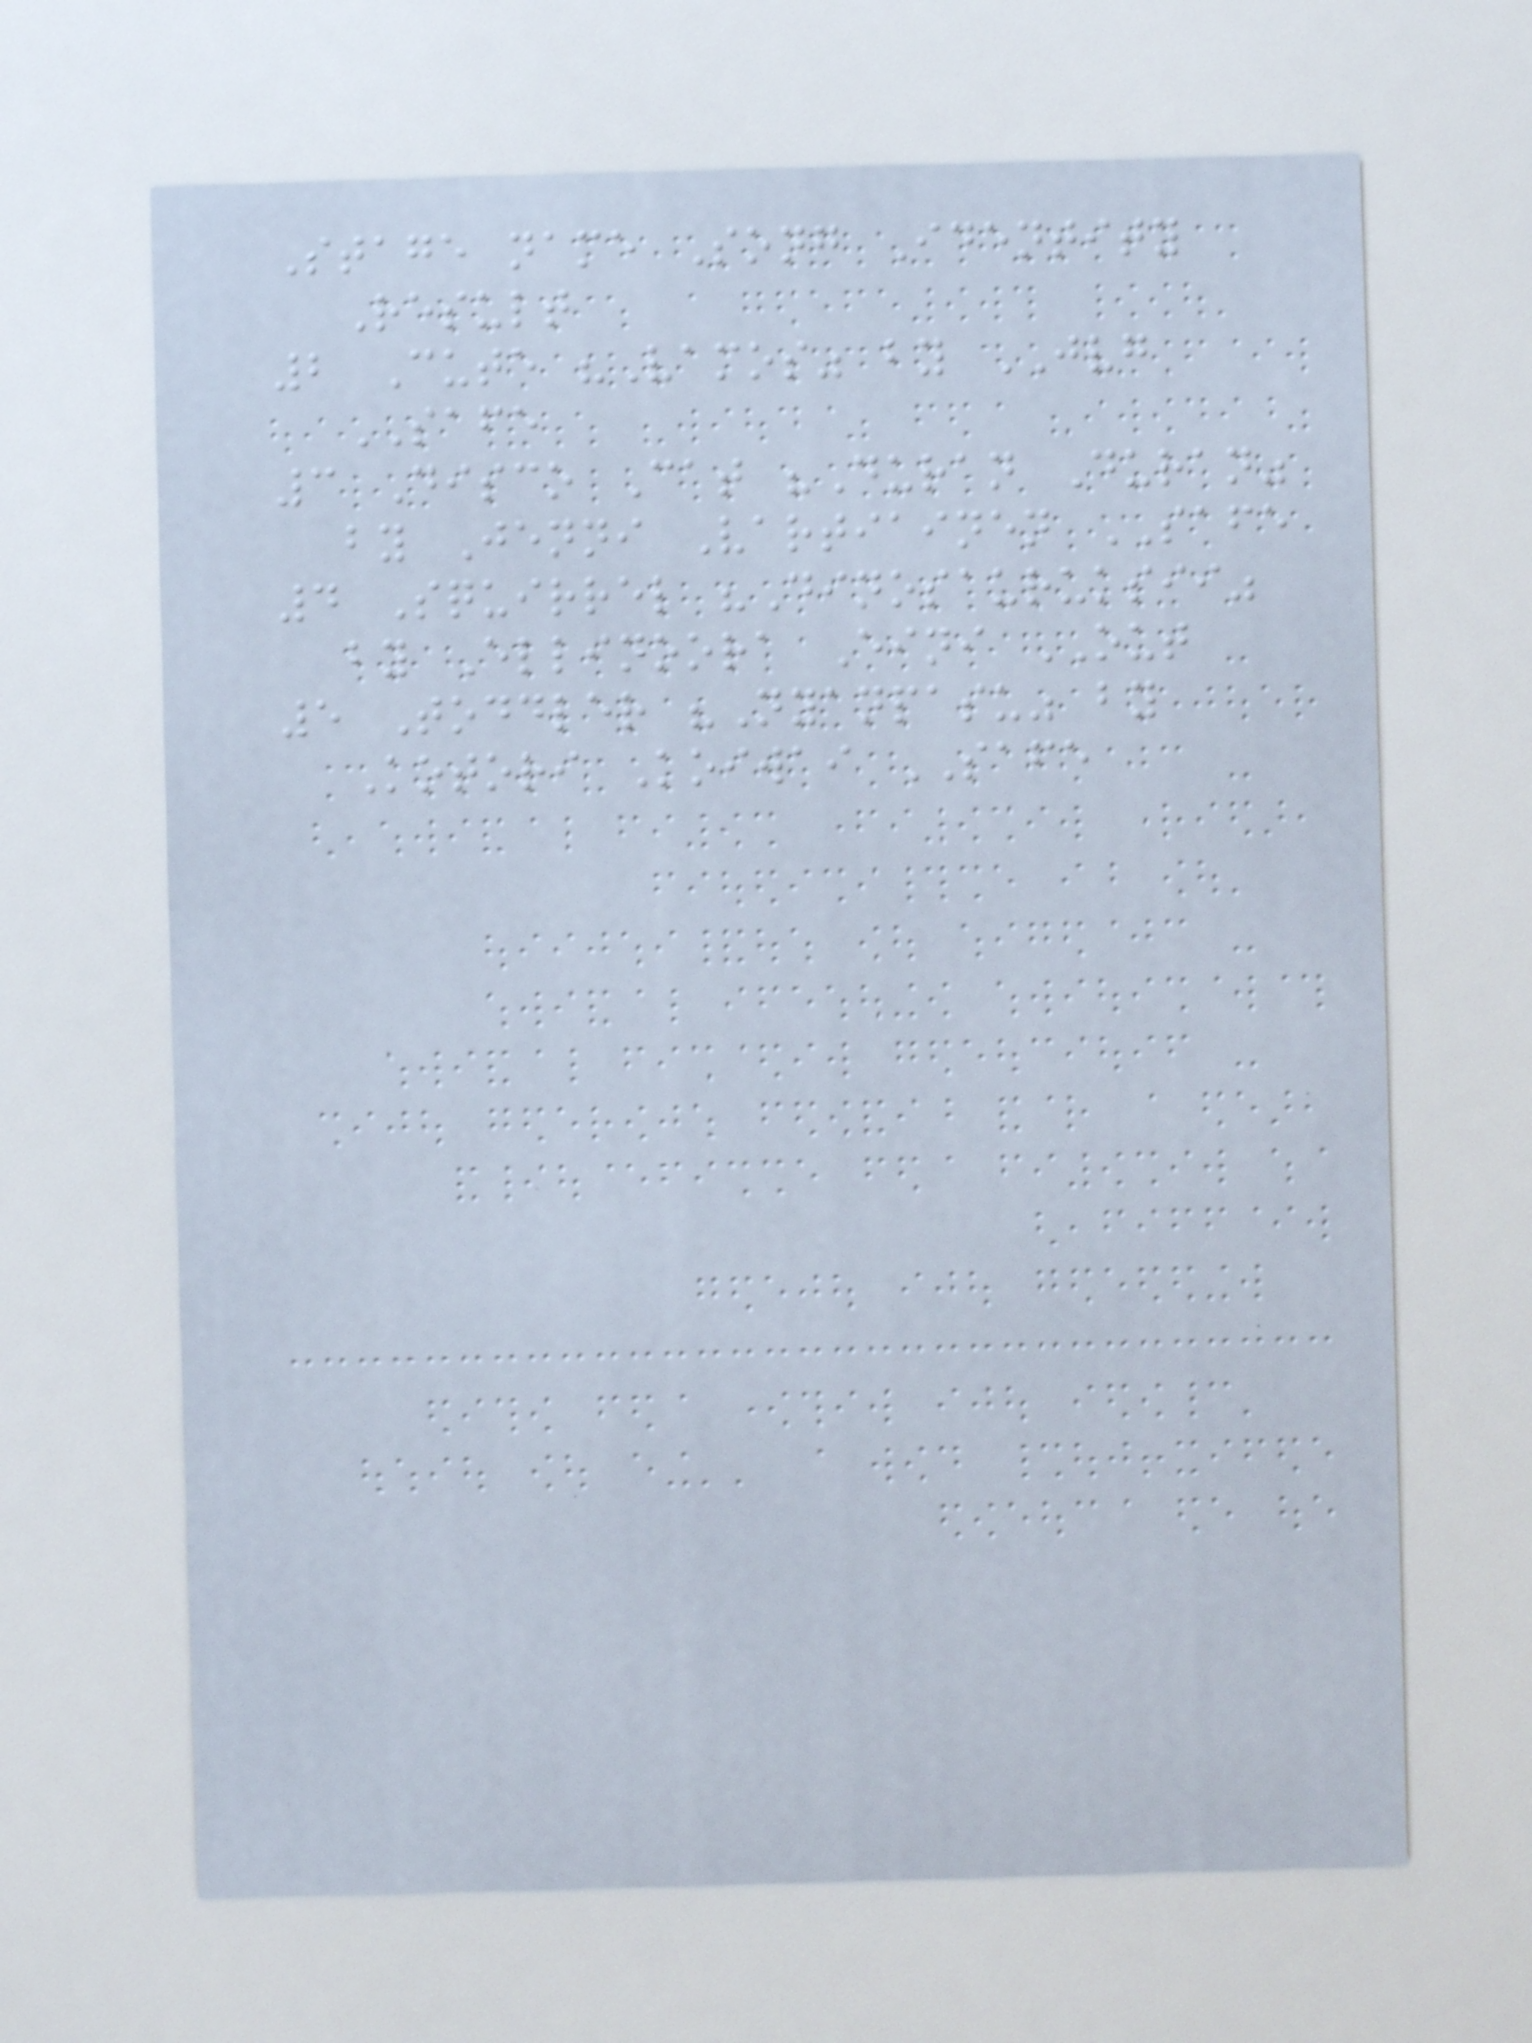Stage name Song Identity
Result
2 Cute "Vamos" by JVG
SAFE
3 Disco Cat "Duran Duran"
by Jenni Vartiainen SAFE
4 Squirrel "Dinosauruksii"
by Ellinoora Eini OUT
5 Toddler "Nyanpasu" by
Kotori Koiwai SAFE
